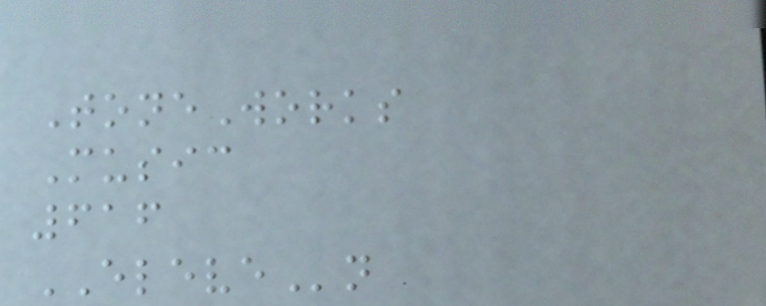ToneWorks
Music
616
ELEVEn
